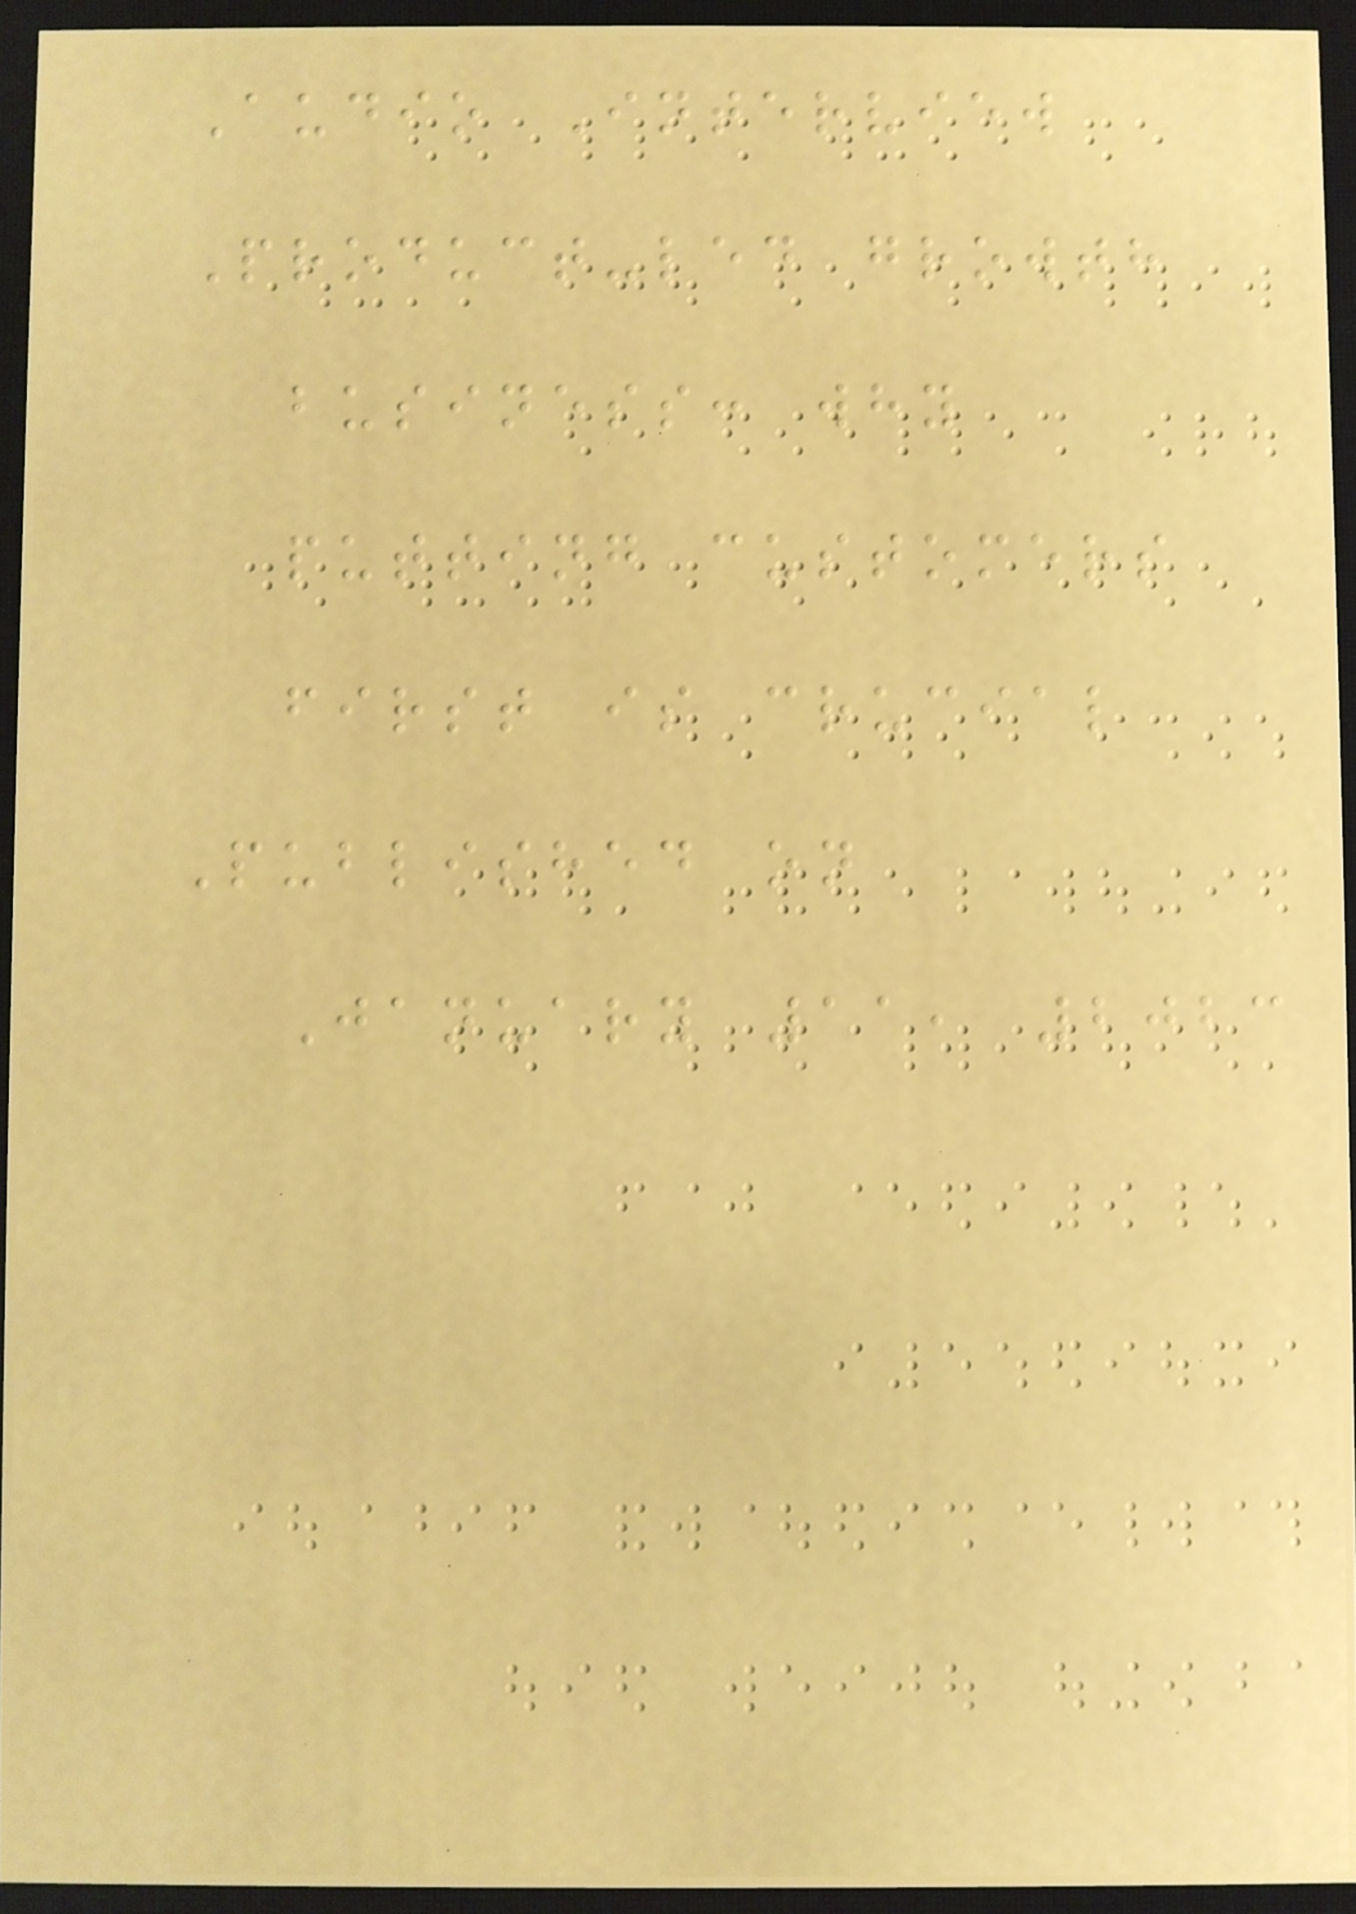Audio Interview
Product-led growth
business: why
putting customers
first is crucial
Published on
January 11, 2023
